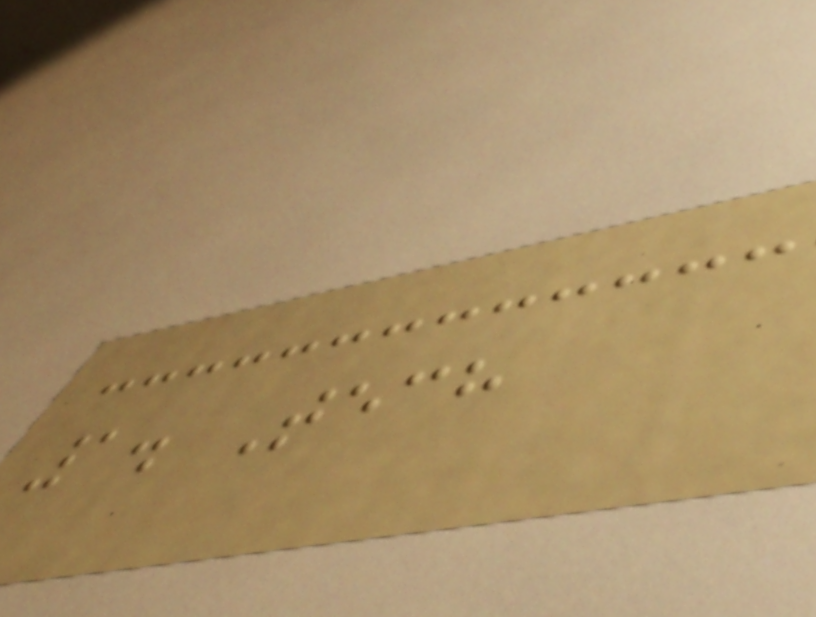1. Tech
